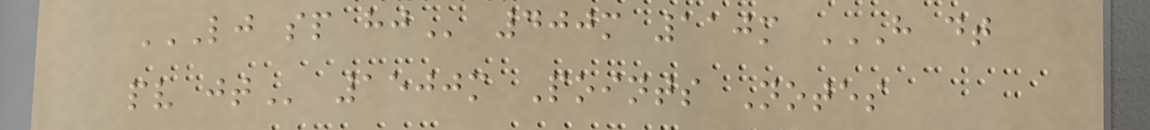LJ SP HJ 400m 110m H DT
PV JT 1500m Points Notes
